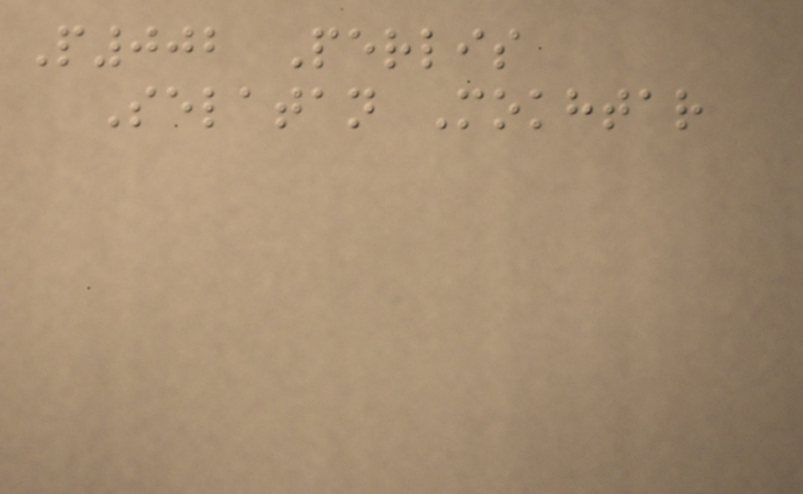P002 Perlis
Selatan Mokhtar
